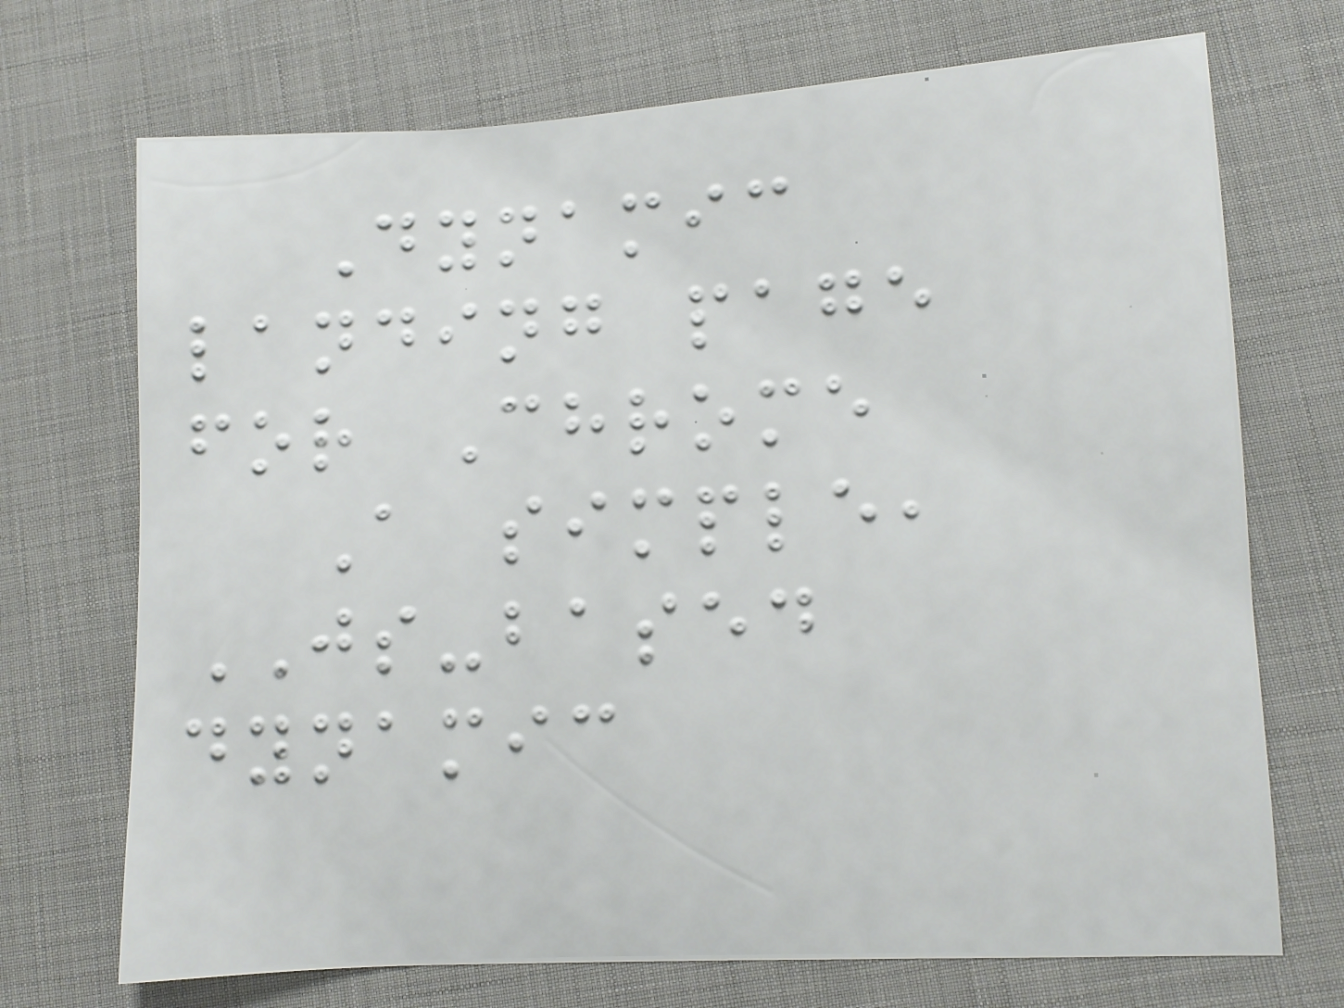Dynamic
landing page
for Chrome
A simple,
JS-based
dynamic
